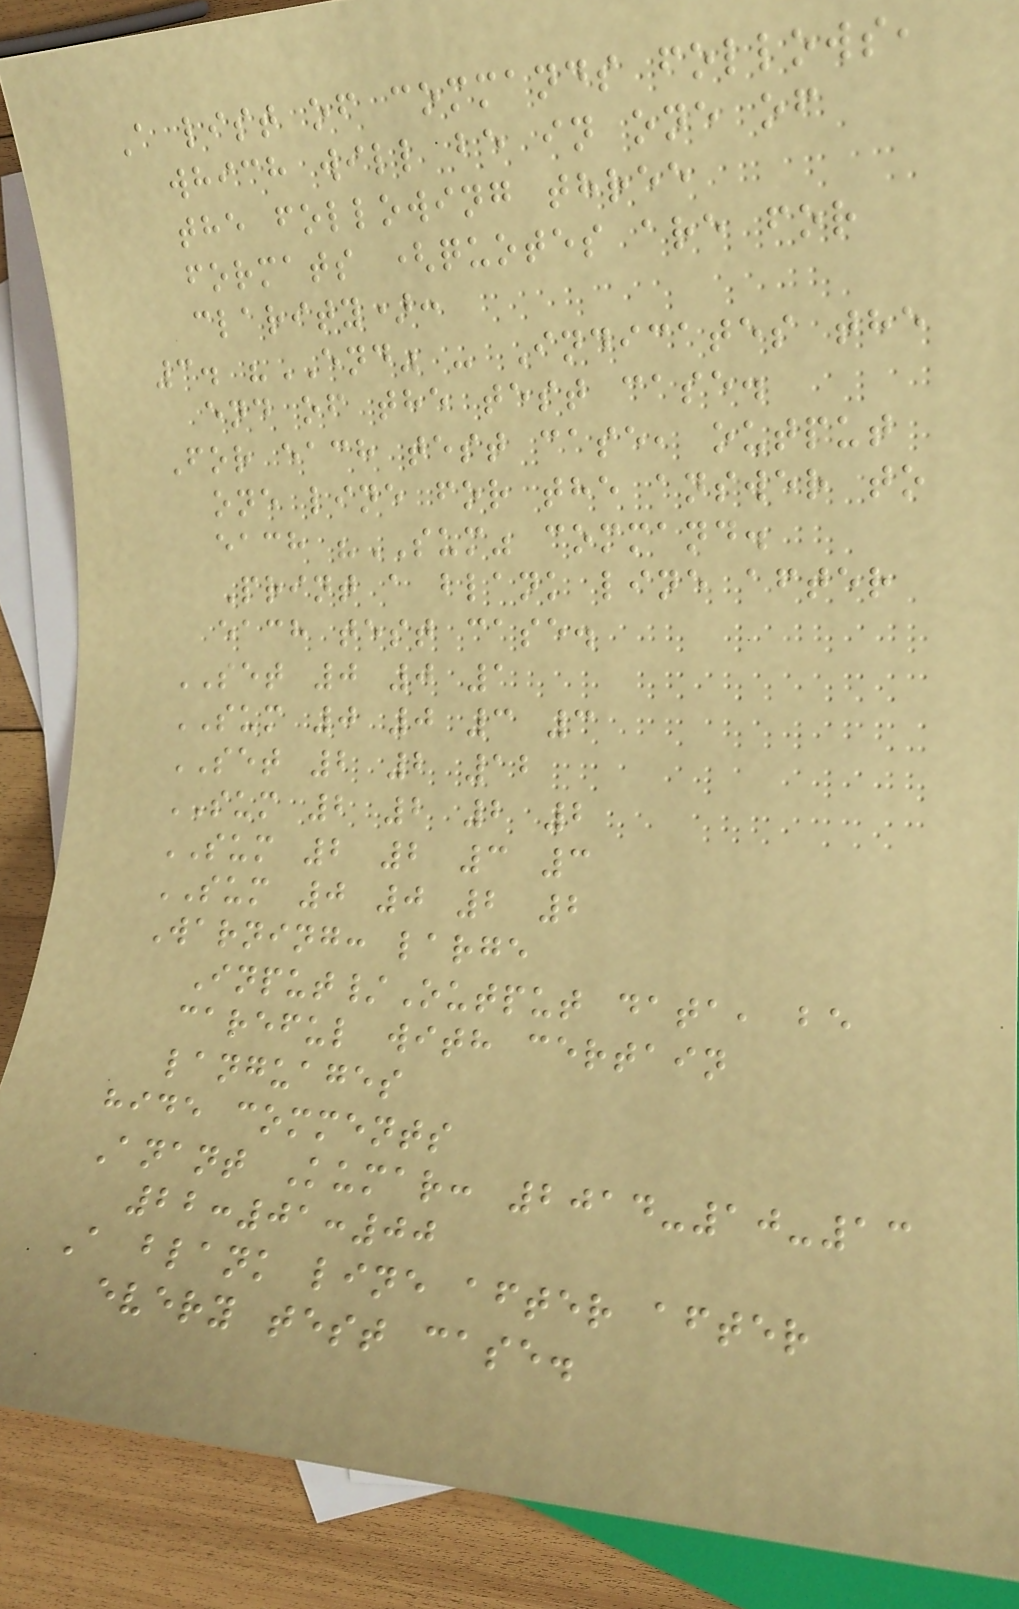A list of commands follows,
which will be in one of
the following three
formats (quotes are for
clarity):
3. "END" - Indicates the
end of the test case.
For each test case, output
one line for the answer to
each "SUM" command.
Print a blank line after
each test case.
SET 0 0 1
SUM 0 0 3 3
SET 2 2 12
SUM 2 2 2 2
SUM 2 2 3 3
SUM 0 0 2 2
Warning: large
Input/Output data, be
careful with certain
languages
hide comments
Anant Kumar: 2014-10-13
22:01:00
A blank line after after
every test case.
